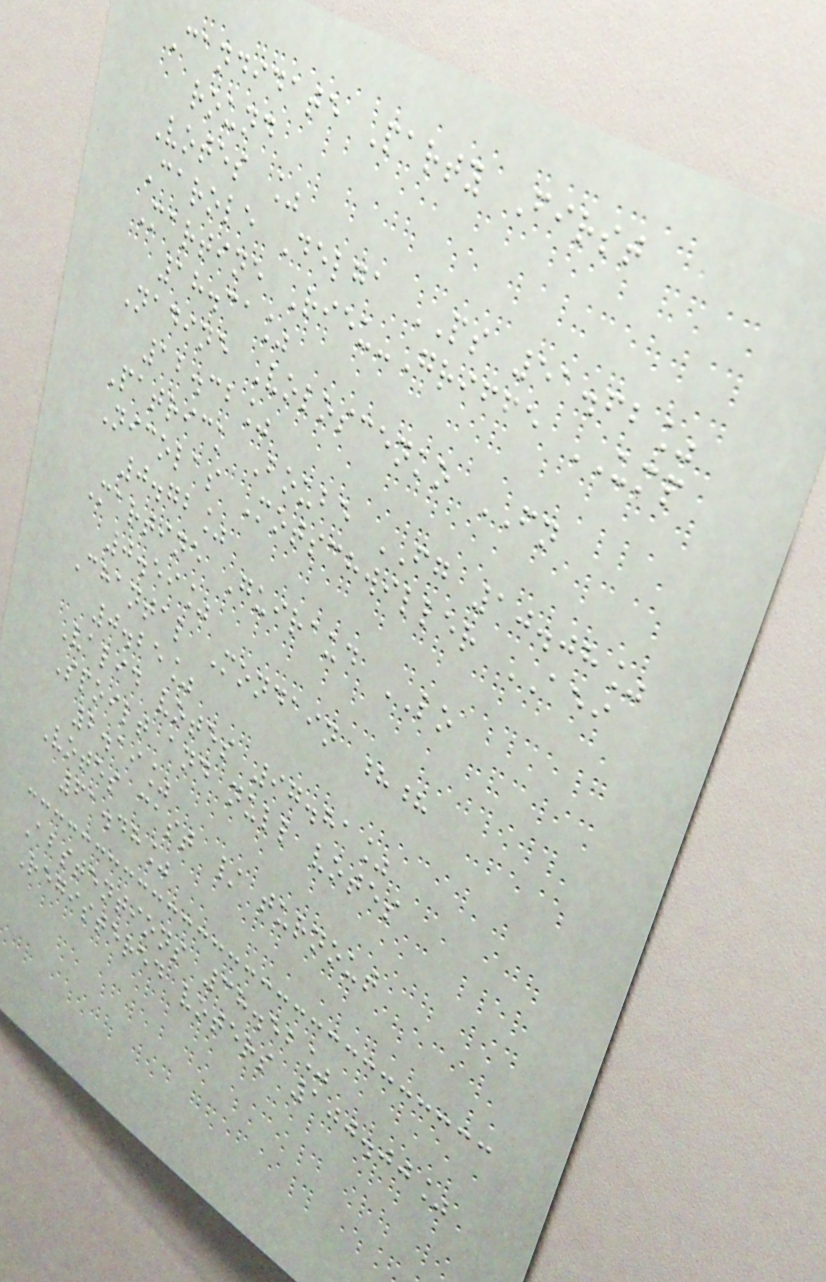Candidate Party First
round
Votes %
Carole Delga PS 51.62%
Martine Rieu-Griffe UMP
18.31%
Nadine Voloscenko FN
12.32%
Patrick Boube FG 10.08%
Nicolas Motschwiller AEI
0.72%
Martine Guiraud LO
0.59%
Chantal Mondain ??
0.25%
Valid votes 97.81%
Spoilt and null votes
2.19%
Votes cast / turnout
61.48%
Abstentions 38.52%
Registered voters 100.00%
